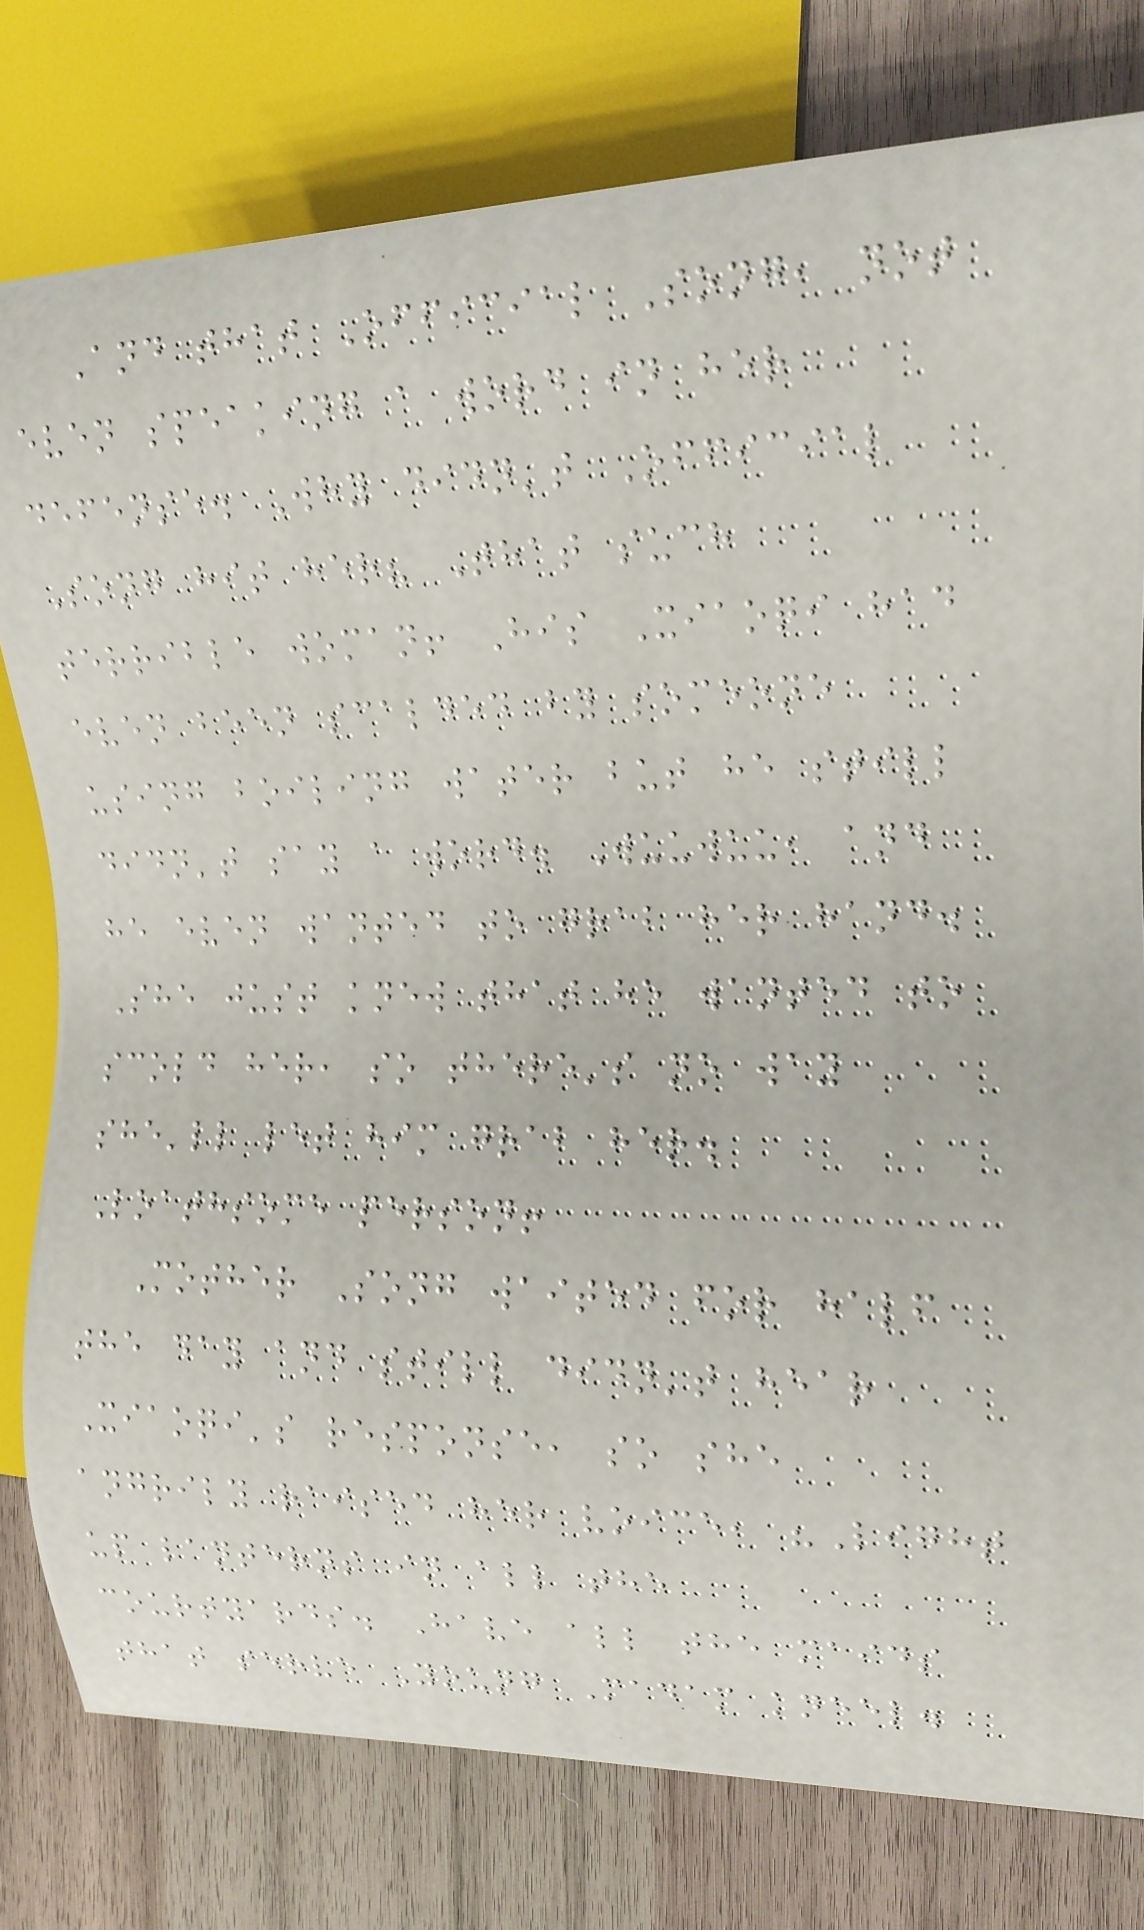And that Official Song, not
even speaking a word in her
defense. Why didn't Official
Song hit her? That such
terrible woman! His Xiaoqi had
even been scalded by someone
using boiling water but he still
didn't say a word. Wuuwuu, and
he even wanted to grab her hand.
She just knew that he wanted to
scold her, so there's no way
she'll let him grab her.
Loathsome person!
Mother Song waited for half
the day and still didn't hear
Xiaoqi's response, so she
angrily raised her voice, "Light
up lanterns in all the
courtyards. Have all the maids
that serve Young Madam kneel.
